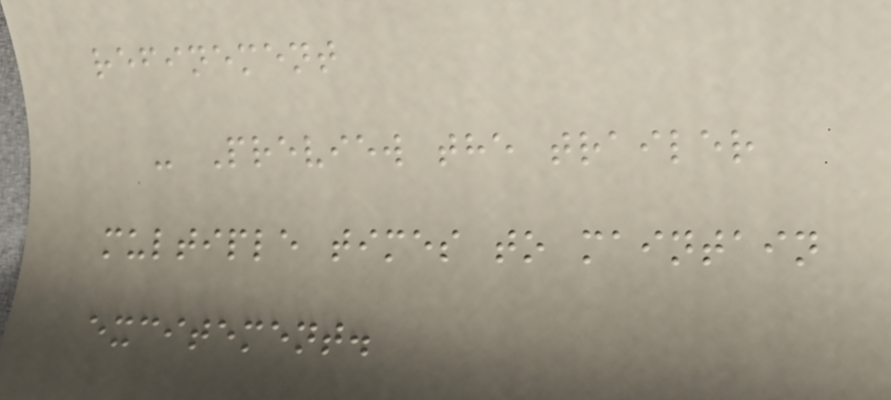refinement
- Preview the trailer
multiple times to maintain
excitement.
